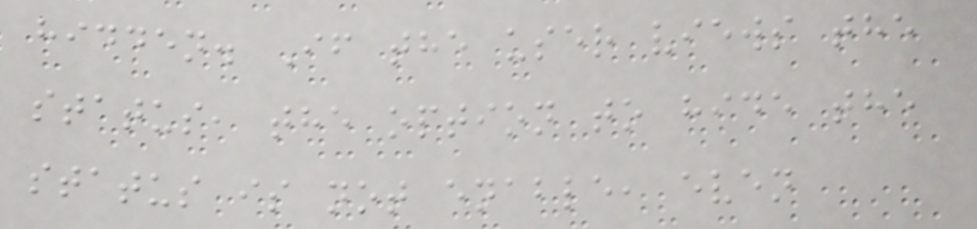hidden. If the user views the
status, the option to hide the
status is not enable, even
